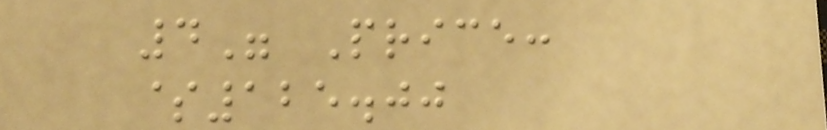4" Price:
$125.00
